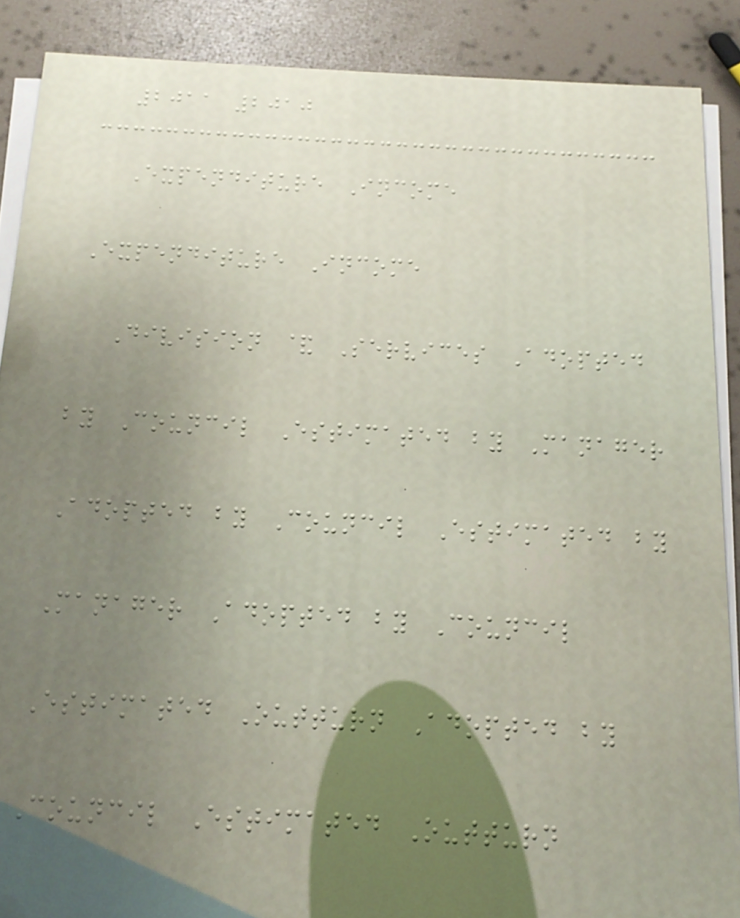2011 2010
Expenditure Income
Expenditure Income
Division & Services Adopted
by Council Estimated by Manager
Adopted by Council Estimated by
Manager Adopted by Council
Estimated Outturn Adopted by
Council Estimated Outturn
